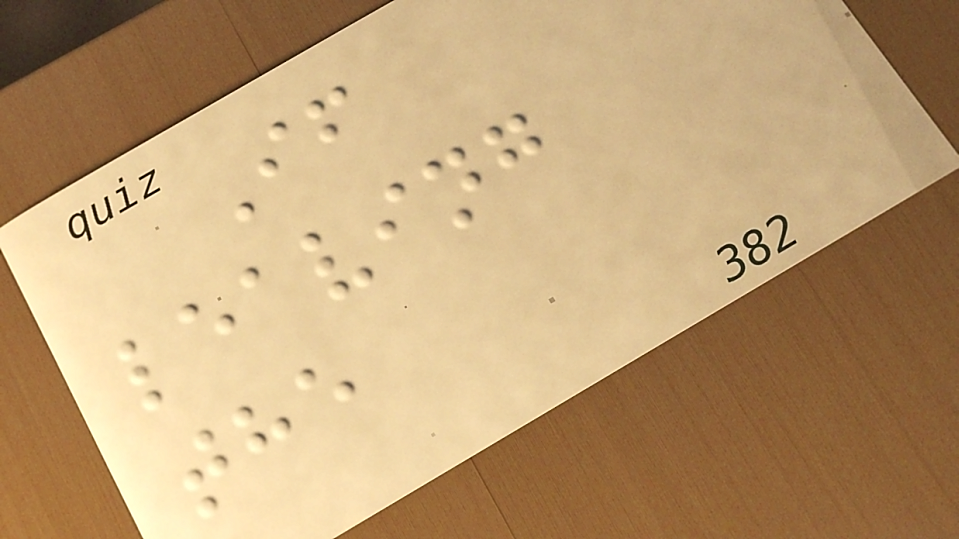If
leaving
the
